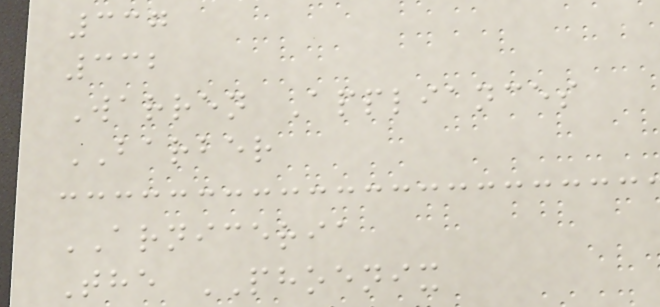337
332
Warren Appliances
BARBER
ARNICERIA
The PHOENIX
